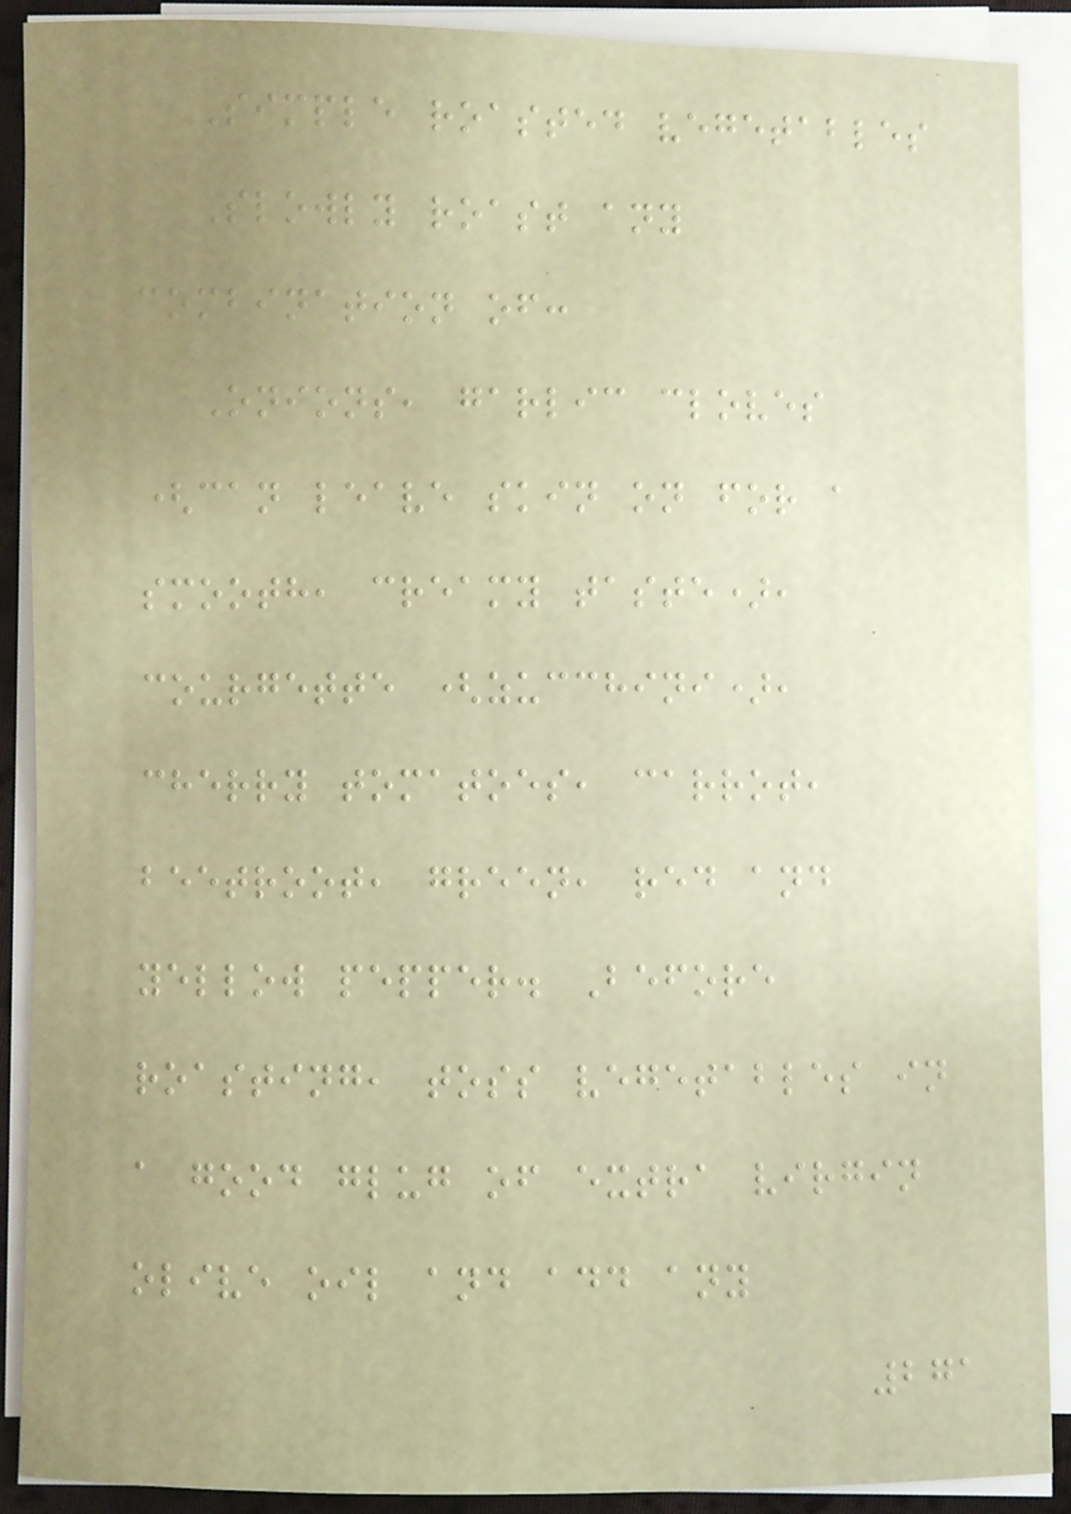Simple roasted vegetables
Slowly roast any
combination of:
Onions, garlic cloves
(can leave skin on for a
smooth, creamy taste),
courgette (zucchini),
cherry tomatoes, carrot,
beetroot, green, red and
yellow pepper. Before
roasting, toss vegetables in
a good glug of extra virgin
olive oil and add any
271
